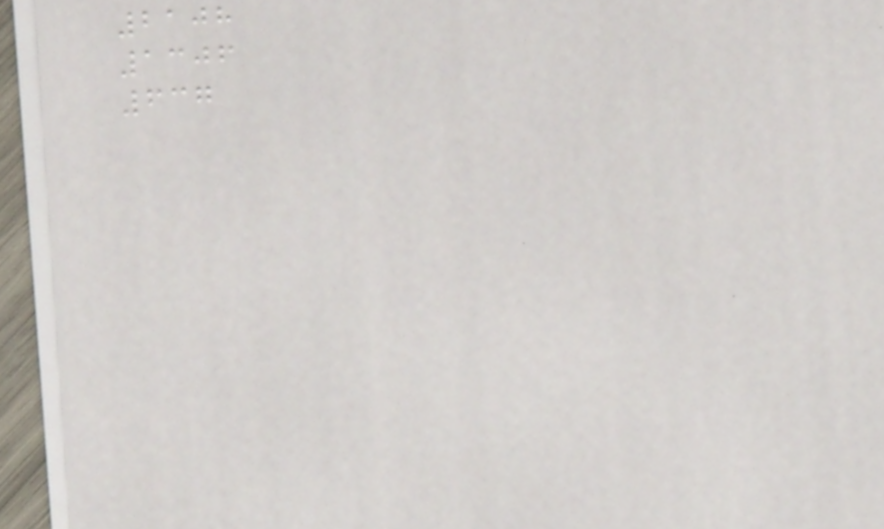2108
1306
637
